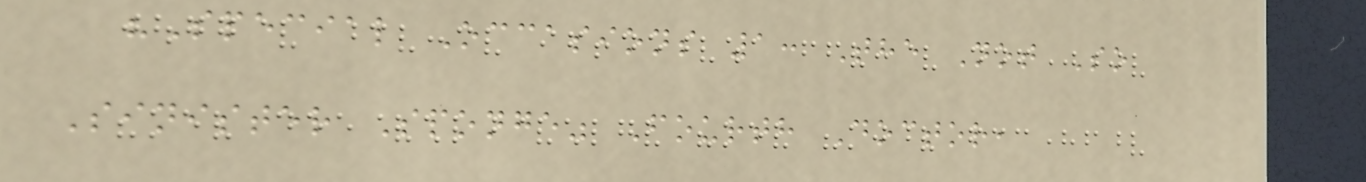"Special Occasions 1: The Not So
Sinister Sponge" Fourth Doctor,
